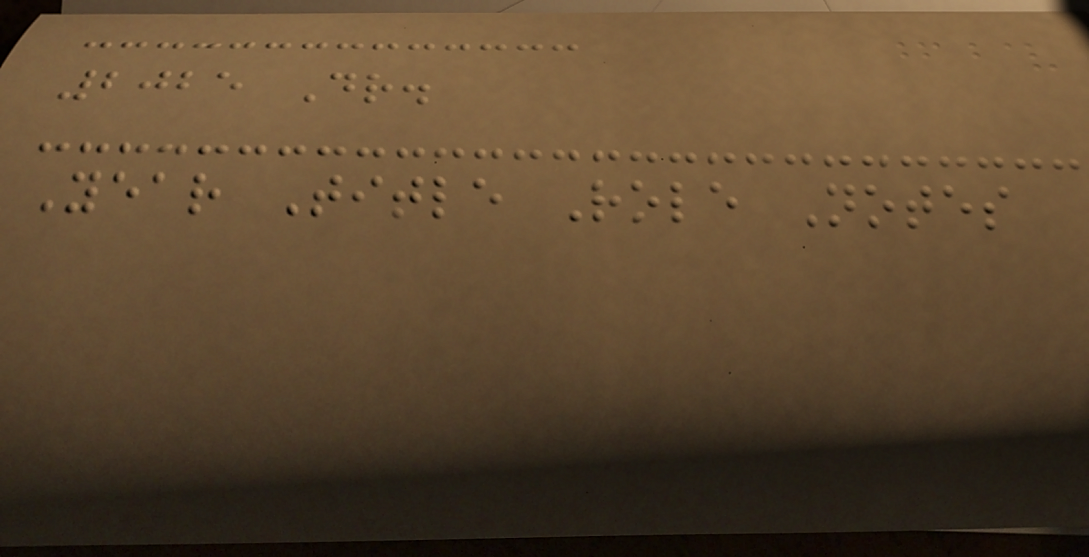2025 Dr.
Year Title Role Notes
